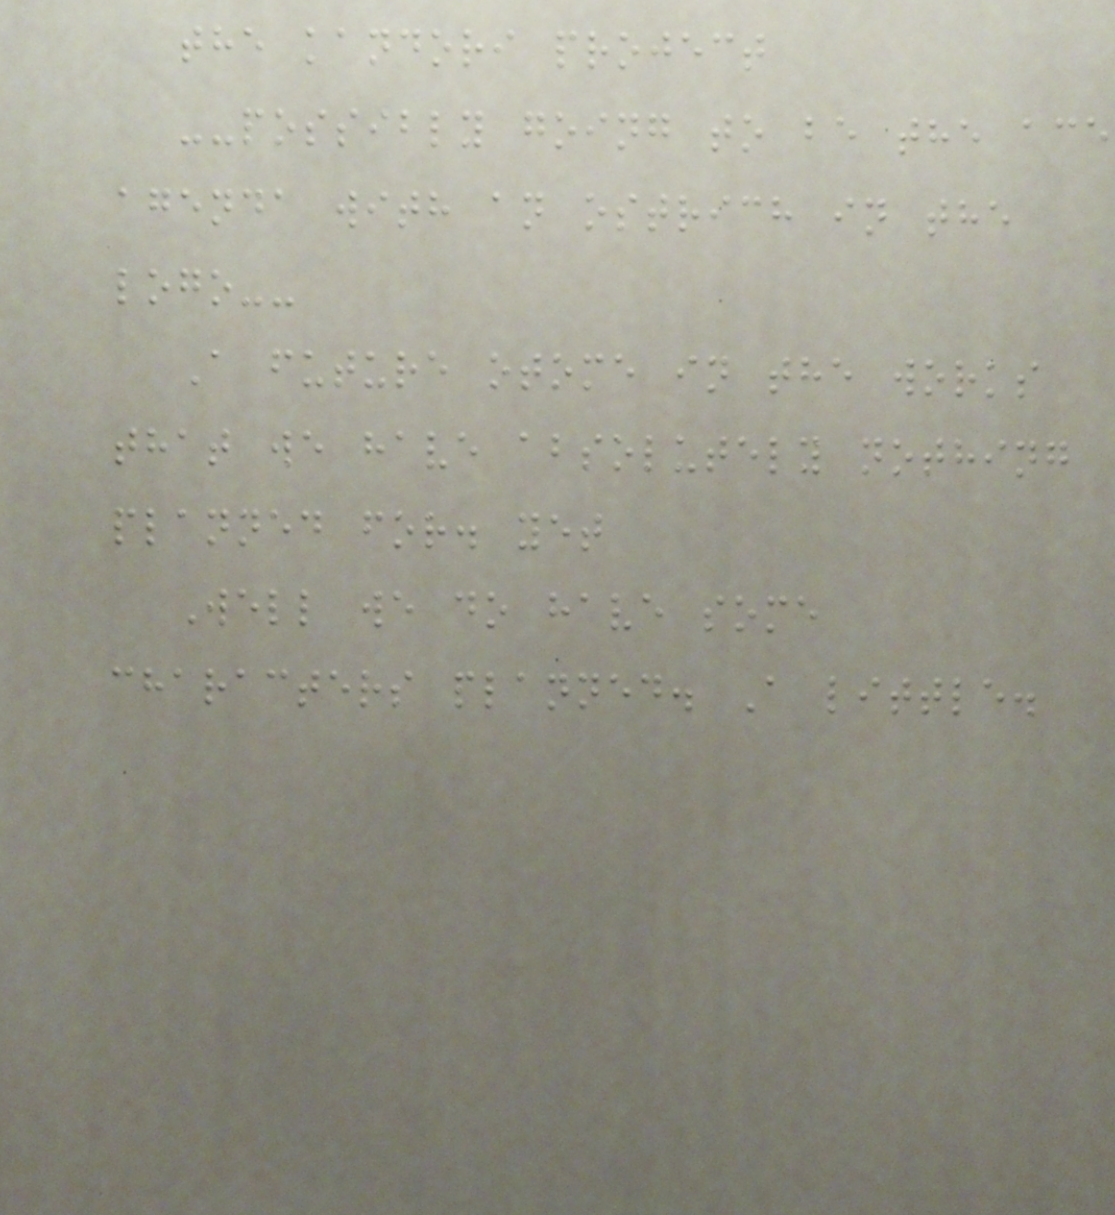the kandori project
--possibly going to be the ace
agenda with an ostrich in the
logo--
A future otome in the works
that we have absolutely nothing
planned for. yet
Well we do have some
characters planned. A little.
